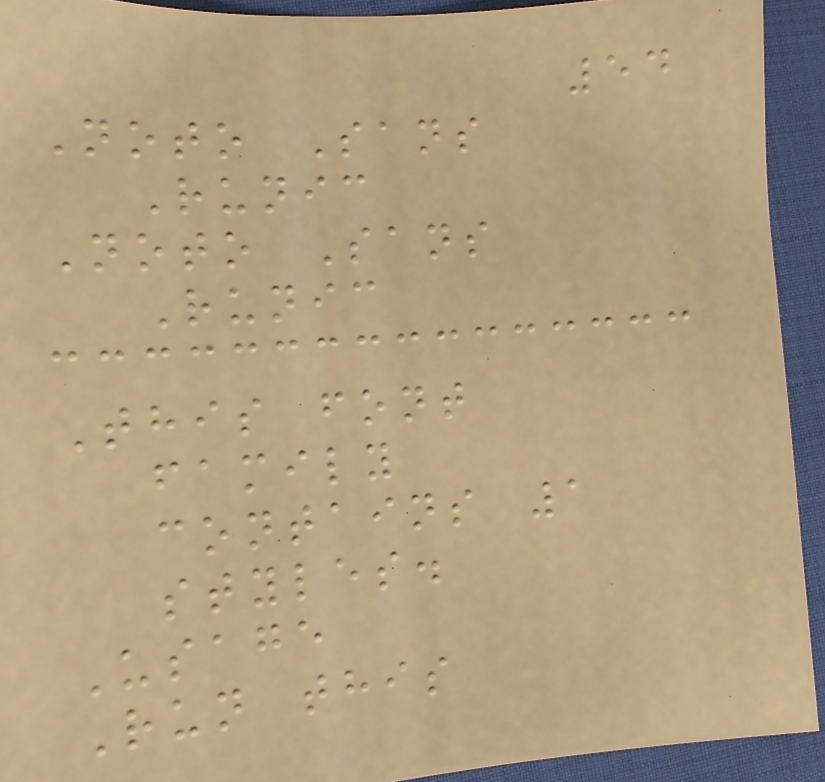54
Noto Sans
Runic
Noto Sans
Runic
This font
family
contains 1
styles.
Usage
Run this
